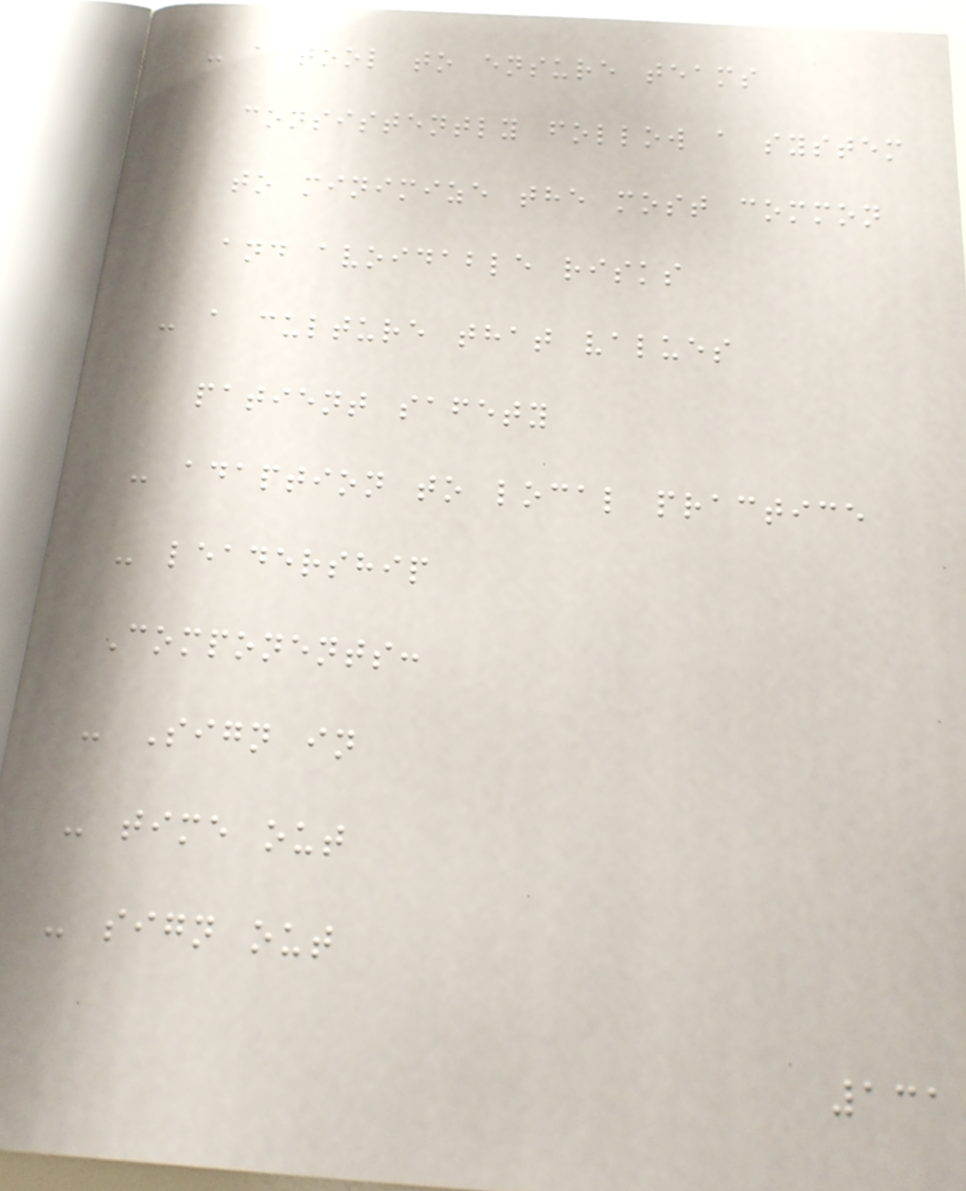- a tool to ensure teams
consistently follow a system
to minimize the most common
and avoidable risks
- a culture that values
patient safety
- adaption to local practice
- leadership
Components:
- Sign in
- time out
- sign out
131
